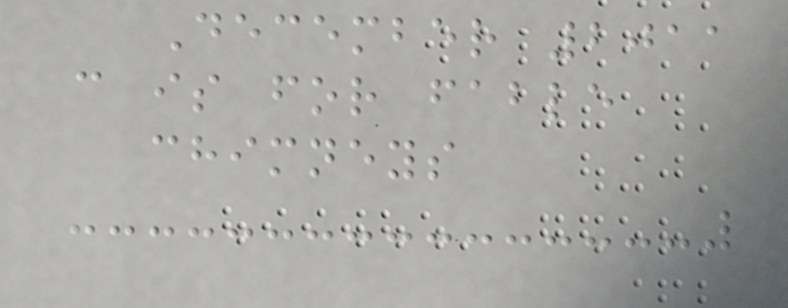December 2011
c is for fable
chimneys
